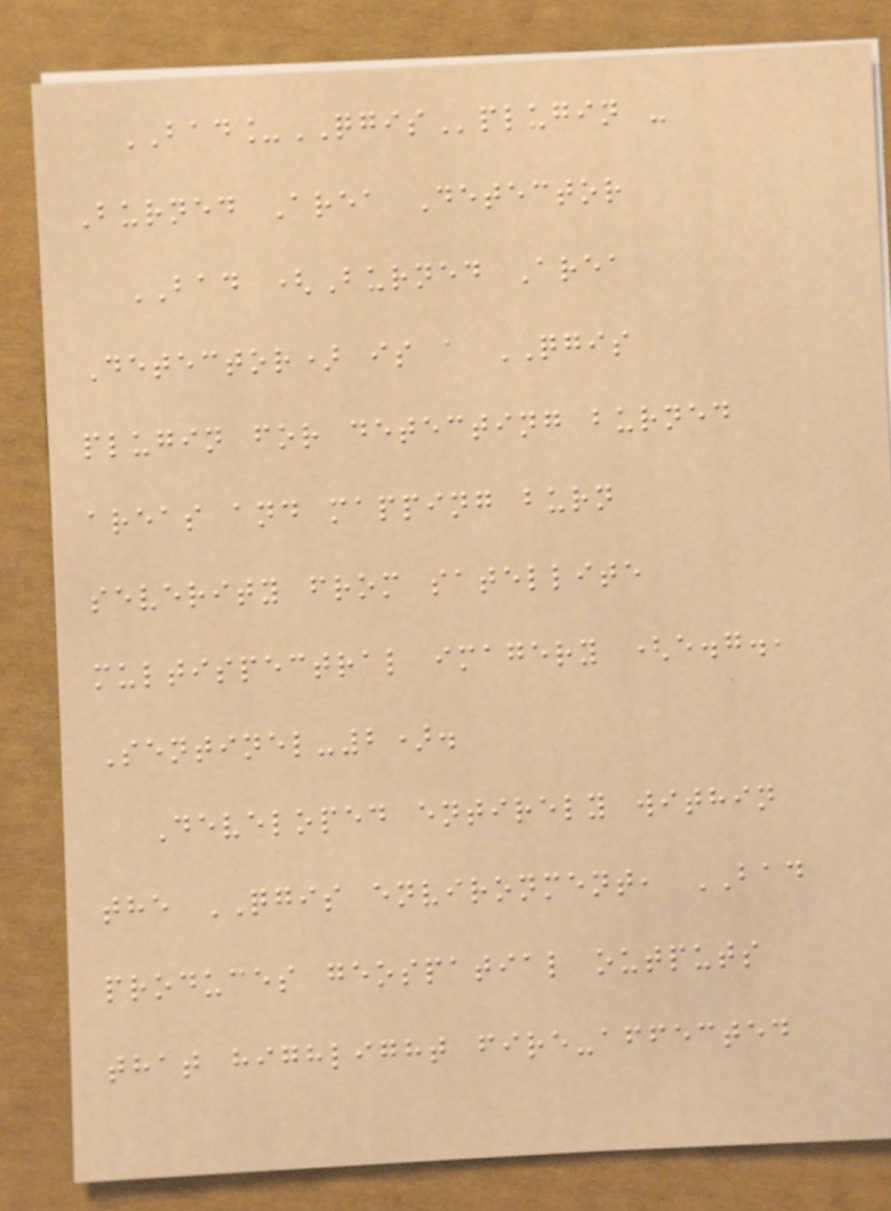BAD_QGISplugin -
Burned Area Detector
BAD (Burned Area
Detector) is a QGIS
plugin for detecting burned
areas and mapping burn
severity from satellite
multispectral imagery (e.g.,
Sentinel-2).
Developed entirely within
the QGIS environment, BAD
produces geospatial outputs
that highlight fire-affected
